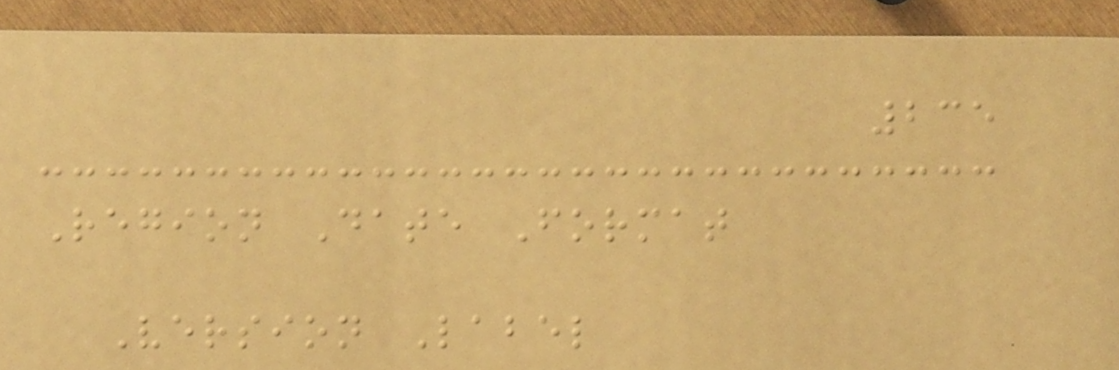235
Region Date Format
Version Label
